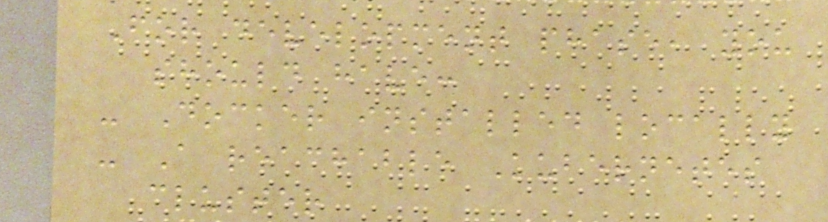For development phase, you
should have:
- Docker installed locally
- A reachable Kubernetes
cluster
